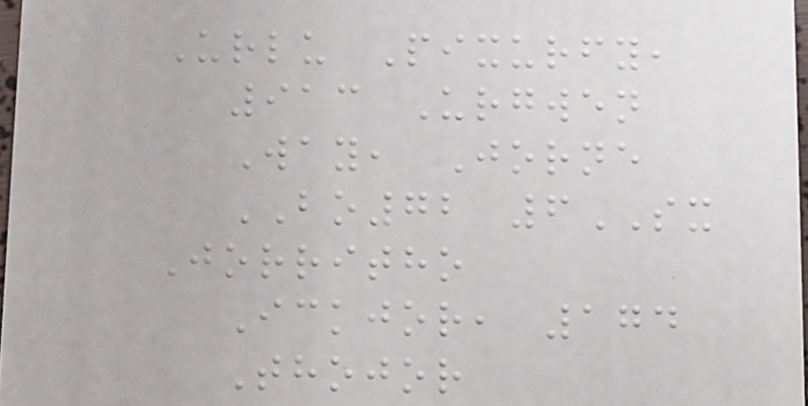Urlu Pixurfy,
913 Urgwen
Way, Jorne
BO72 6SX
Jorritho
Ickjor, 174
Thojor
